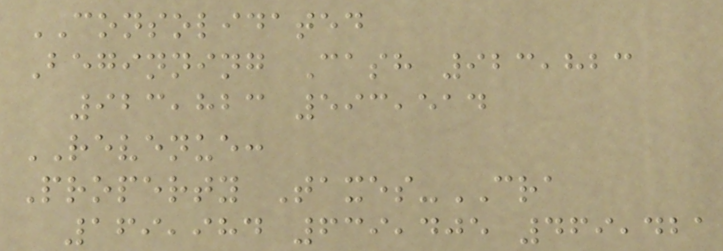CONSOLIDATED
Beginning Cash 923,823
923,823 593,514
REVENUE:
Property Taxes-CRA
169,984 639,405 469,421
